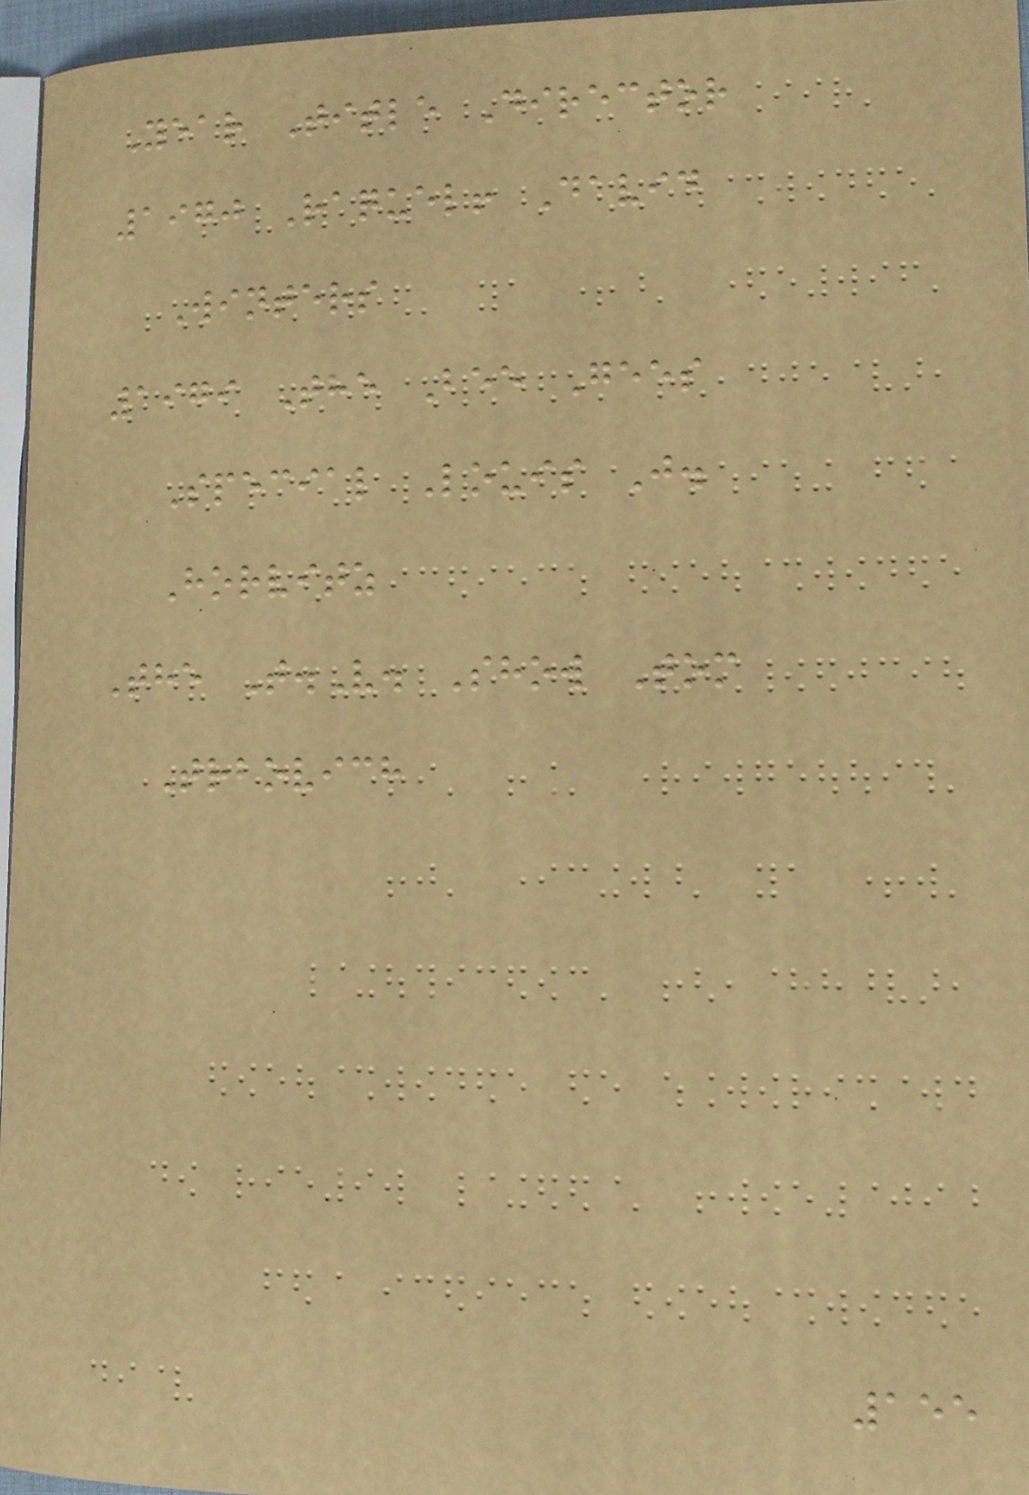Year Title Director
1970 Raquel! David
Winters
1979 The Bee Gees
Special Louis J.
Horvitz
The T.V. Show Tom
Trbovich
155
